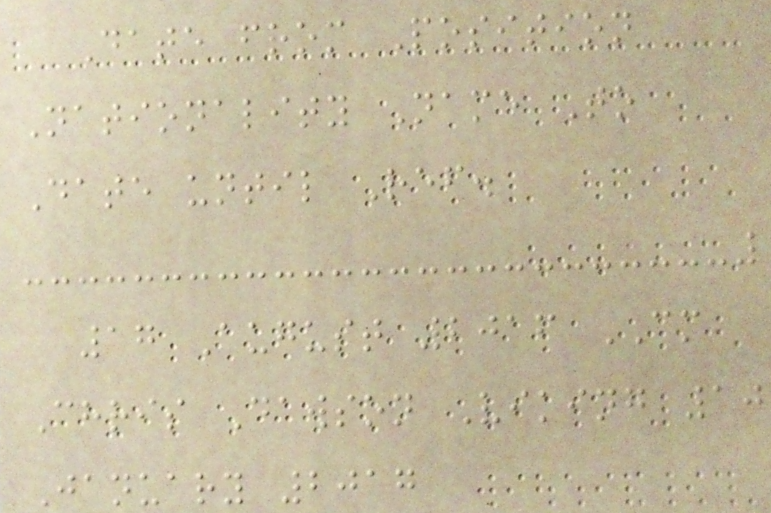Date from Position
Nationality Name To
Date until Ref.
17 August 2016 CM
Chris Dawson Viking 10
January 2017
